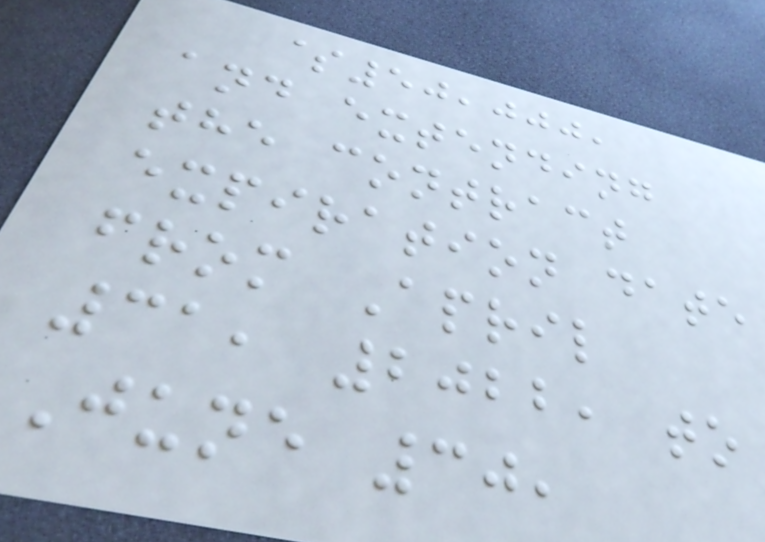$50,000,
and extending
the contract
expiration date
from April
31, 2022, to
June 30,
